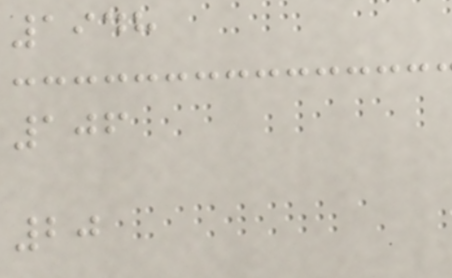1948
106
20
